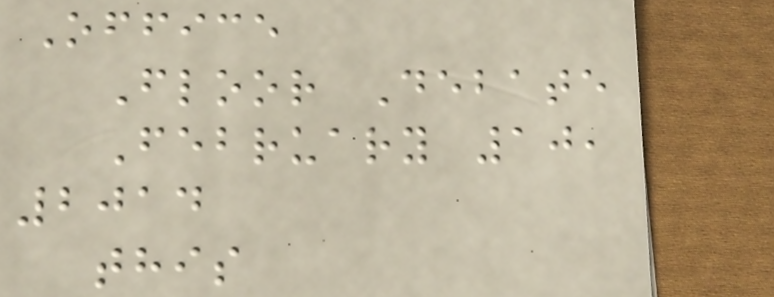Office
Floor Debate
February 10,
2014
this
